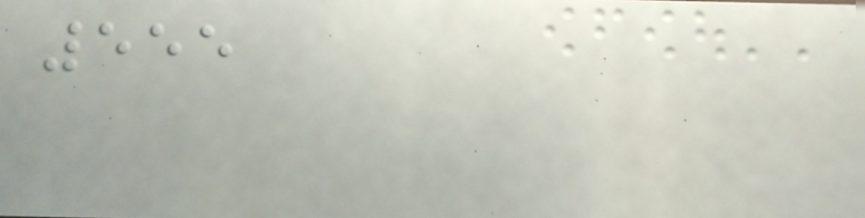555
